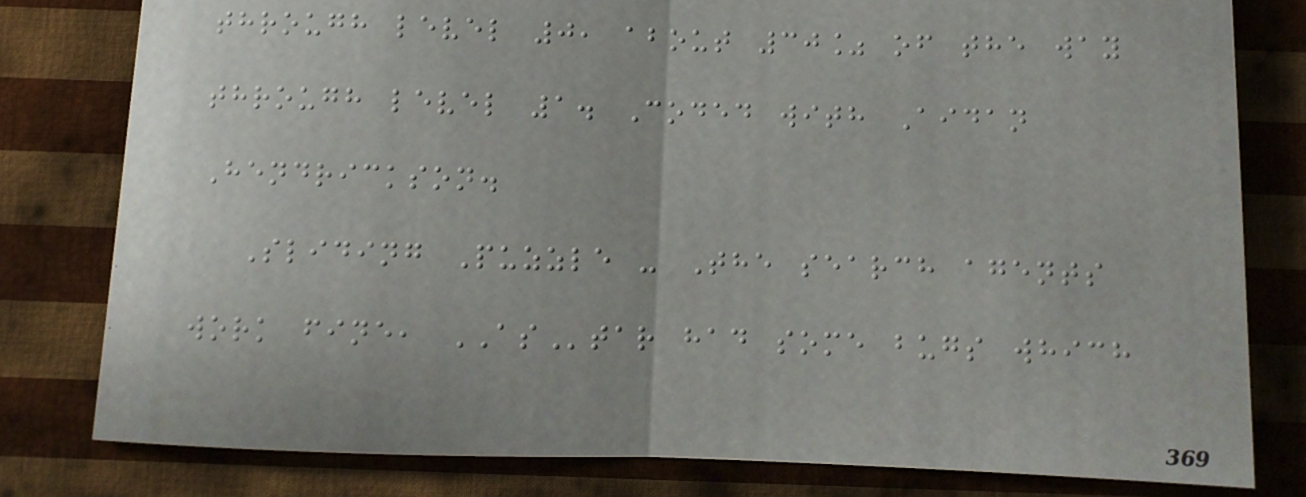through level 0, about 30% of the way
through level 1. Coded with Aidan
Hendrickson.
Sliding Puzzle - The search agents
work fine, AStar had some bugs which
